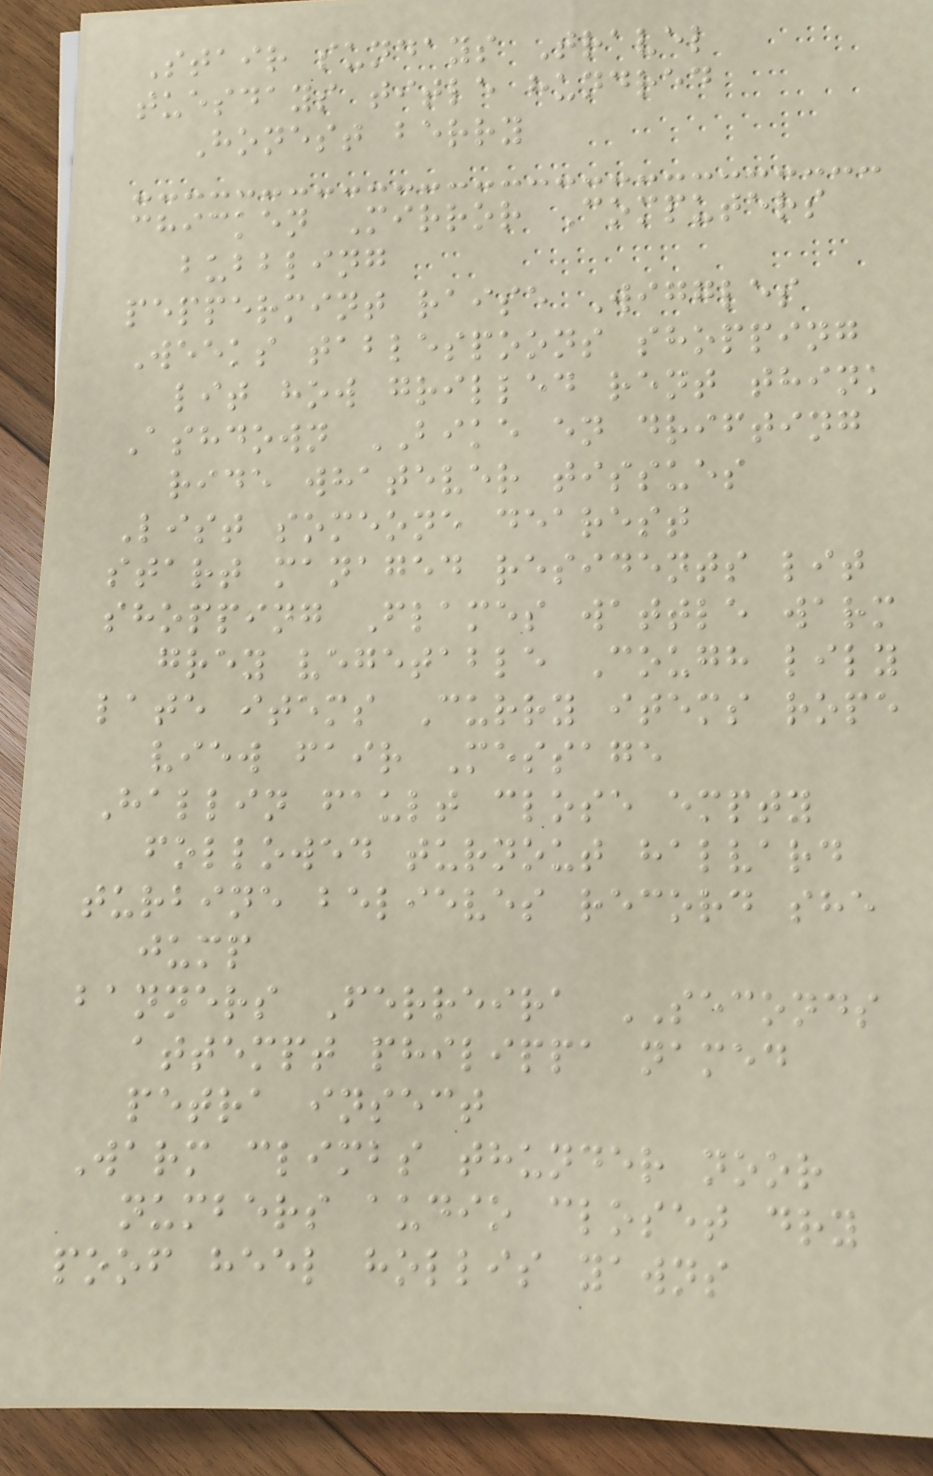Stair sundays Travel
tuesdays title hundred
Honest berry
chicken Mirror Computers
bubbling
peppermint raise Wiggles
Weeks tablespoons shopping
lit how grilled rent think
Ashdown BIKE en drifting
ride whatever tissues
List someone dearest
start managed residents lit
shopping Flames wattle warm
grey vegetable Cough lily
late items Curry items rope
view fair Message
Hallin fault close empty
followed turnout halvard
turbine believes record she
jump
banners Ferreira SECONDS
attempt philippa named
petra insect
Warm climbs thunder noor
numbers audio closet dry
poof heel hollis yawns
